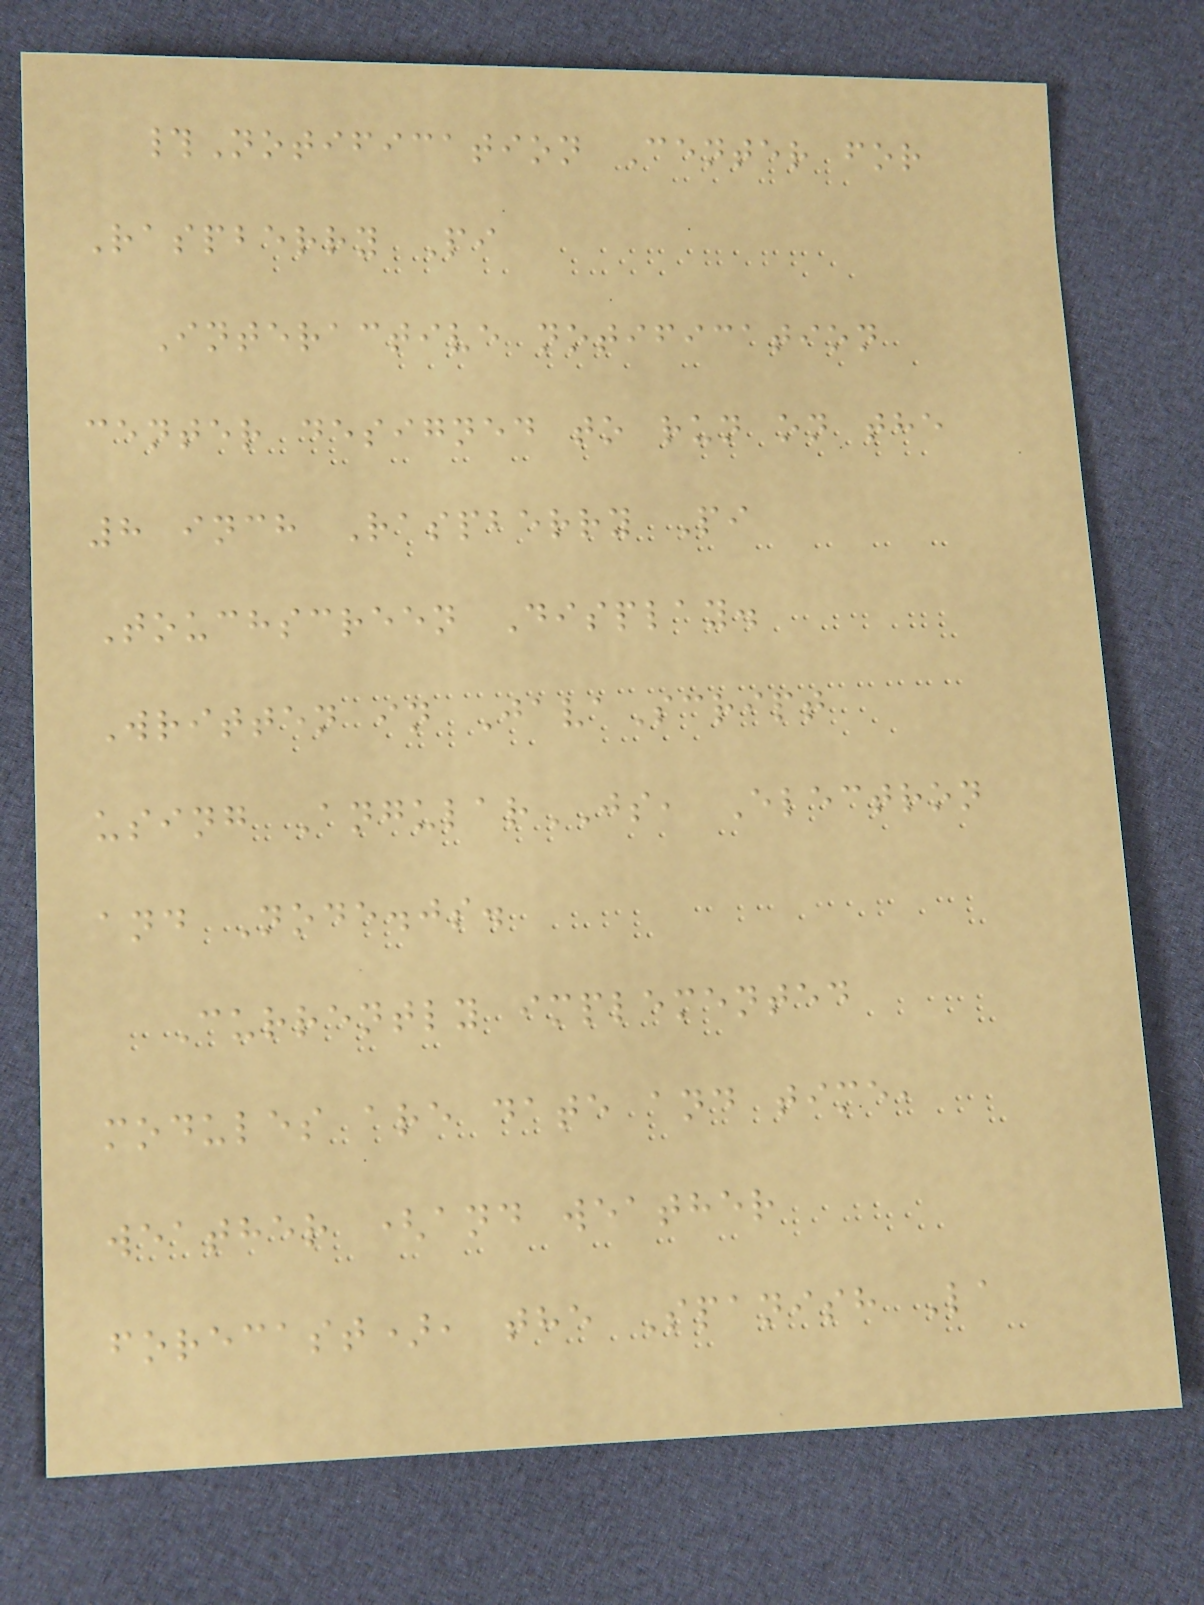#Notification Center for
Raspberry Pi
Interactive notification
center designed to run on the
8 inch Raspberry Pi
Touchscreen Display.
Written in JavaScript
using AngularJS, Electron
and Node.js.
Currently implemented
modules are date and time,
weather (and weather
forecast), the Spanish La
